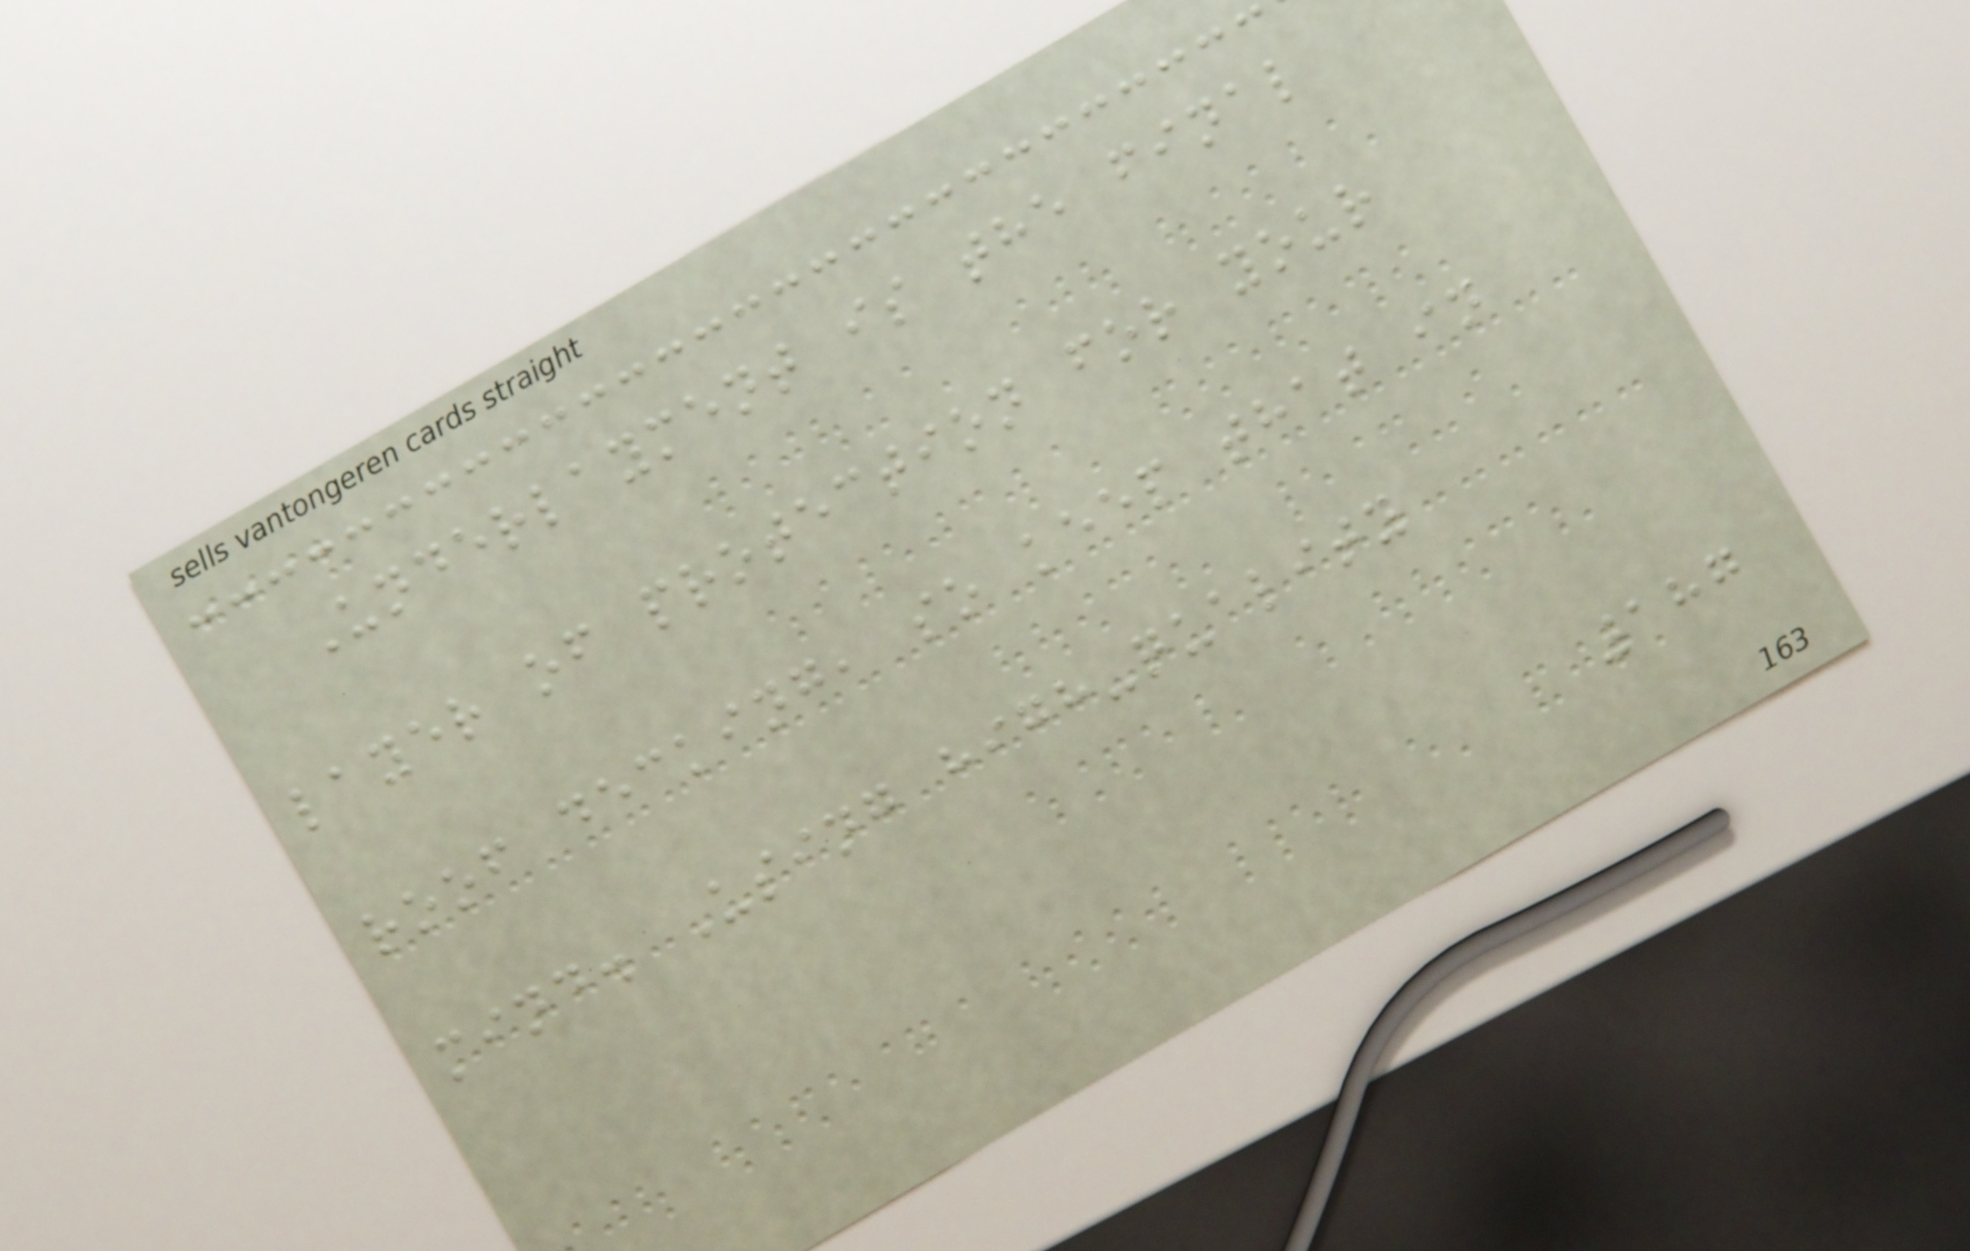Underlayment is the final
layer of protection for your
roof decking, so keep that in
mind. Using high-quality
187
